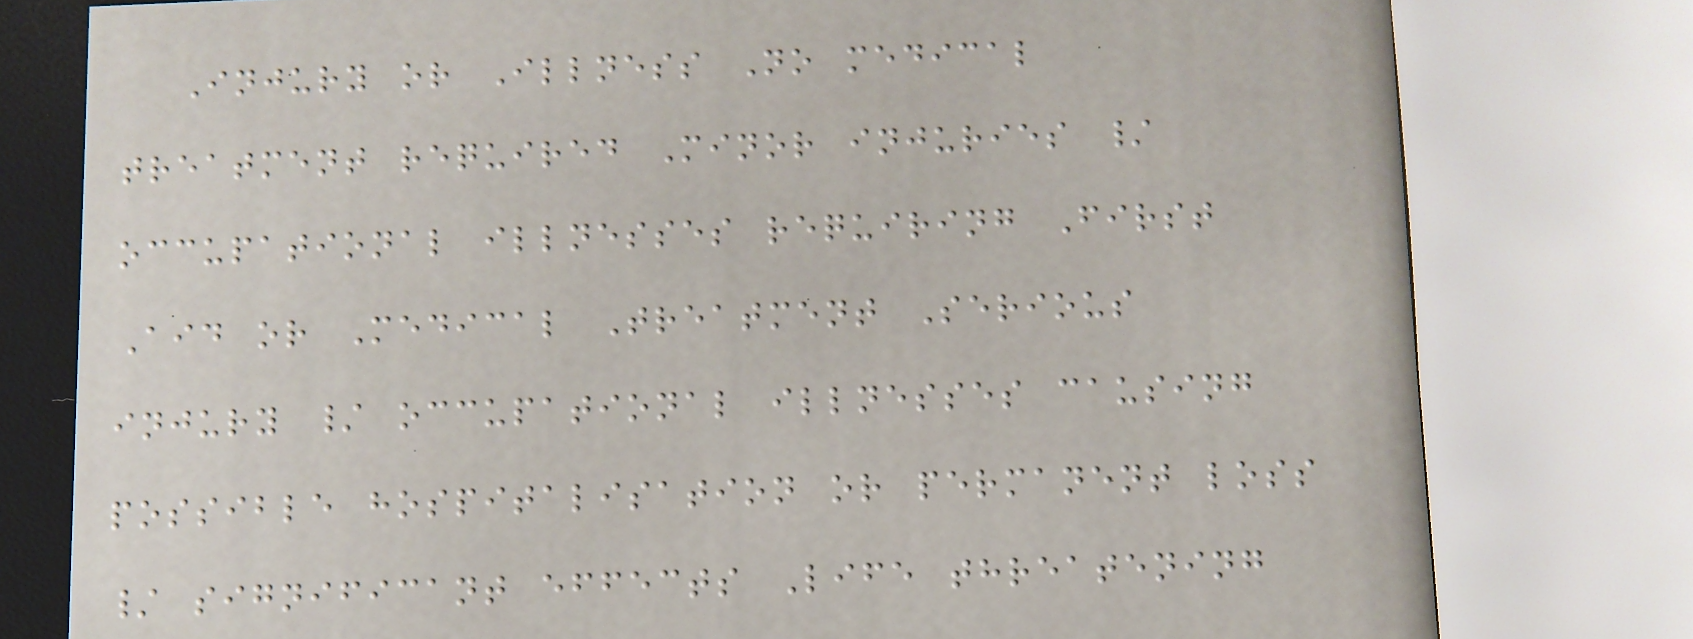Injury or Illness No medical
treatment required Minor injuries /
occupational illnesses requiring First
Aid or Medical Treatment Serious
injury / occupational illnesses causing
possible hospitalisation or permanent loss
/ significant effects Life threatening
